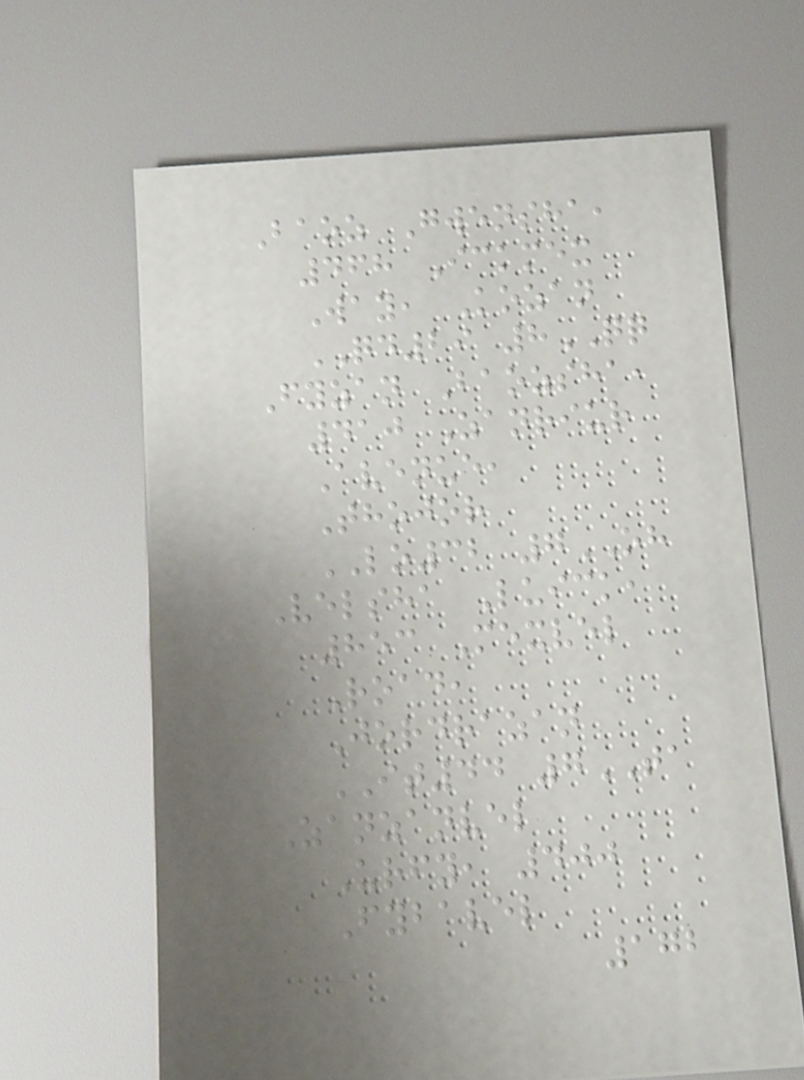Baoz Gwensha,
468 Ickmex
Way, Kozan
QD29 8QQ
Fyzan Baozsha,
410 Zanriur
Avenue,
Thojor
LO32 7OH
Velsha Luick,
853 Mexvel
Road,
Jordrazan
IT44 7TA
Zanzanvel
Urfy, 400
Fybavel
172
